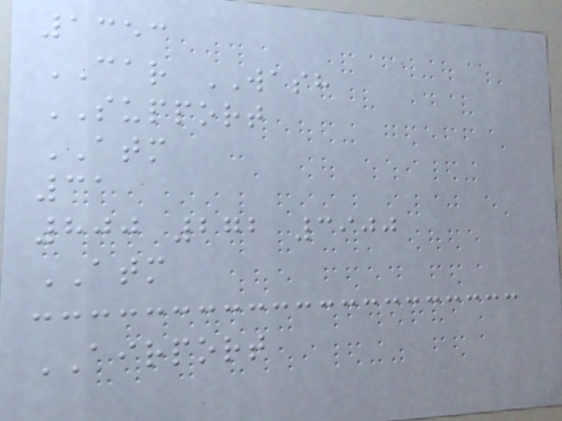1353
CAR WASH
SUPPORT
ATM
31
800 272 3900
ATM
AIRPORT
